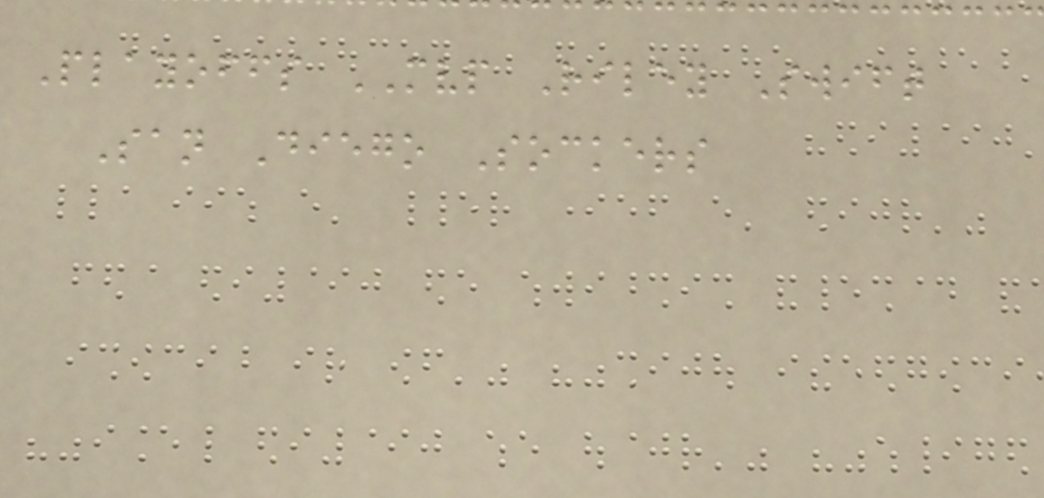Playoffs MVP Riley Swift
San Diego Sockers
